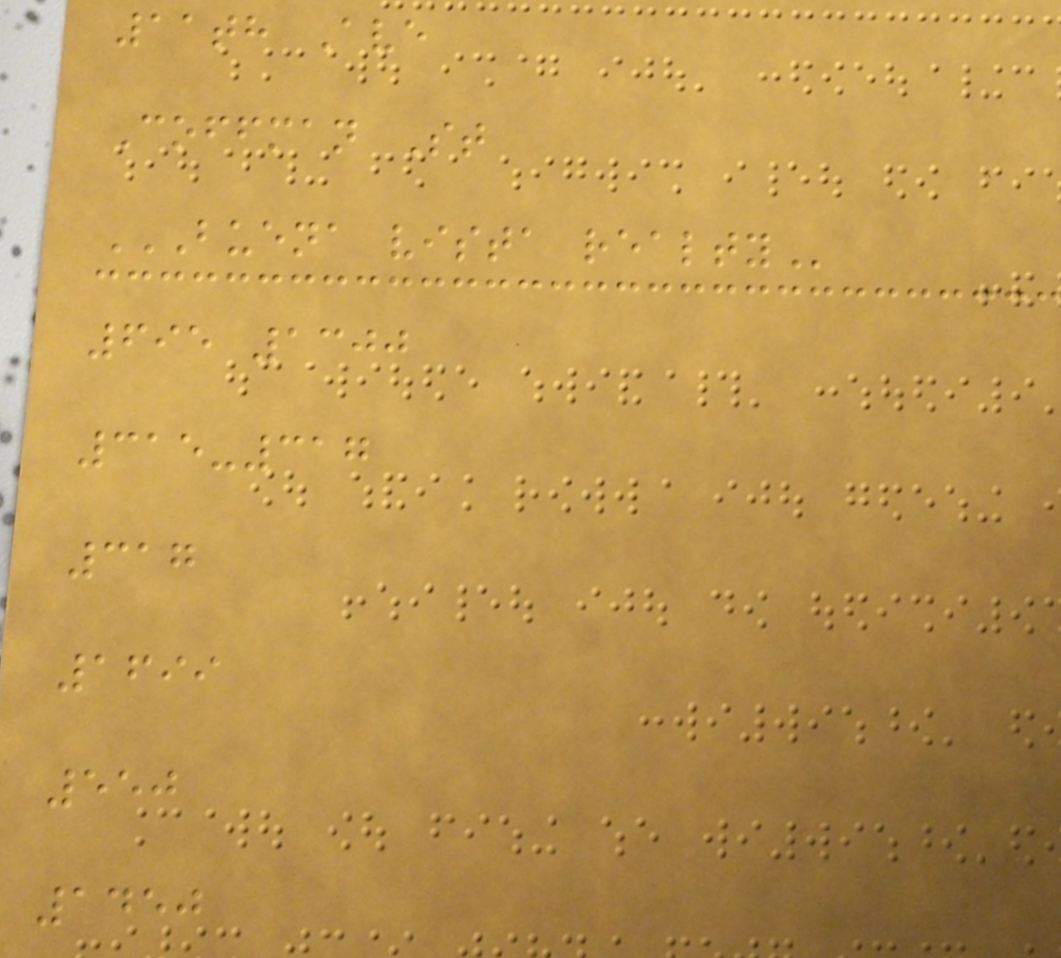11th Ave
Coffman St
BUENA VISTA REALTY
695 1300
315-317
317
1699
550
1450
